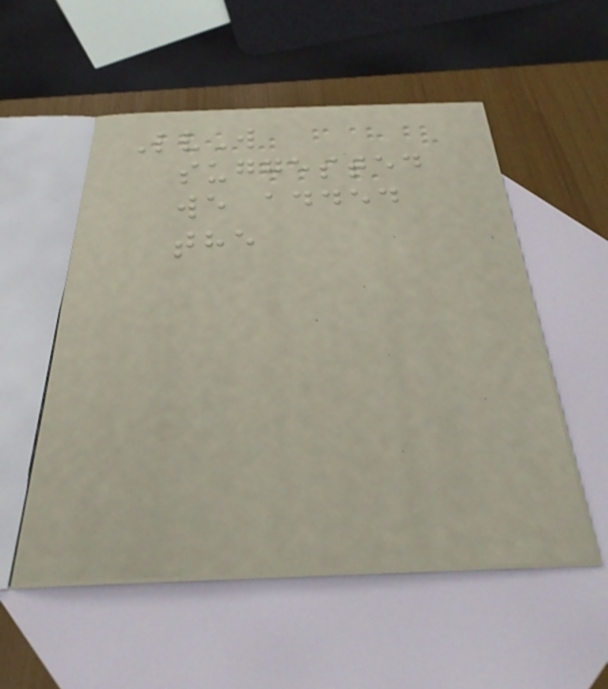LvW
suggested
we added
the
